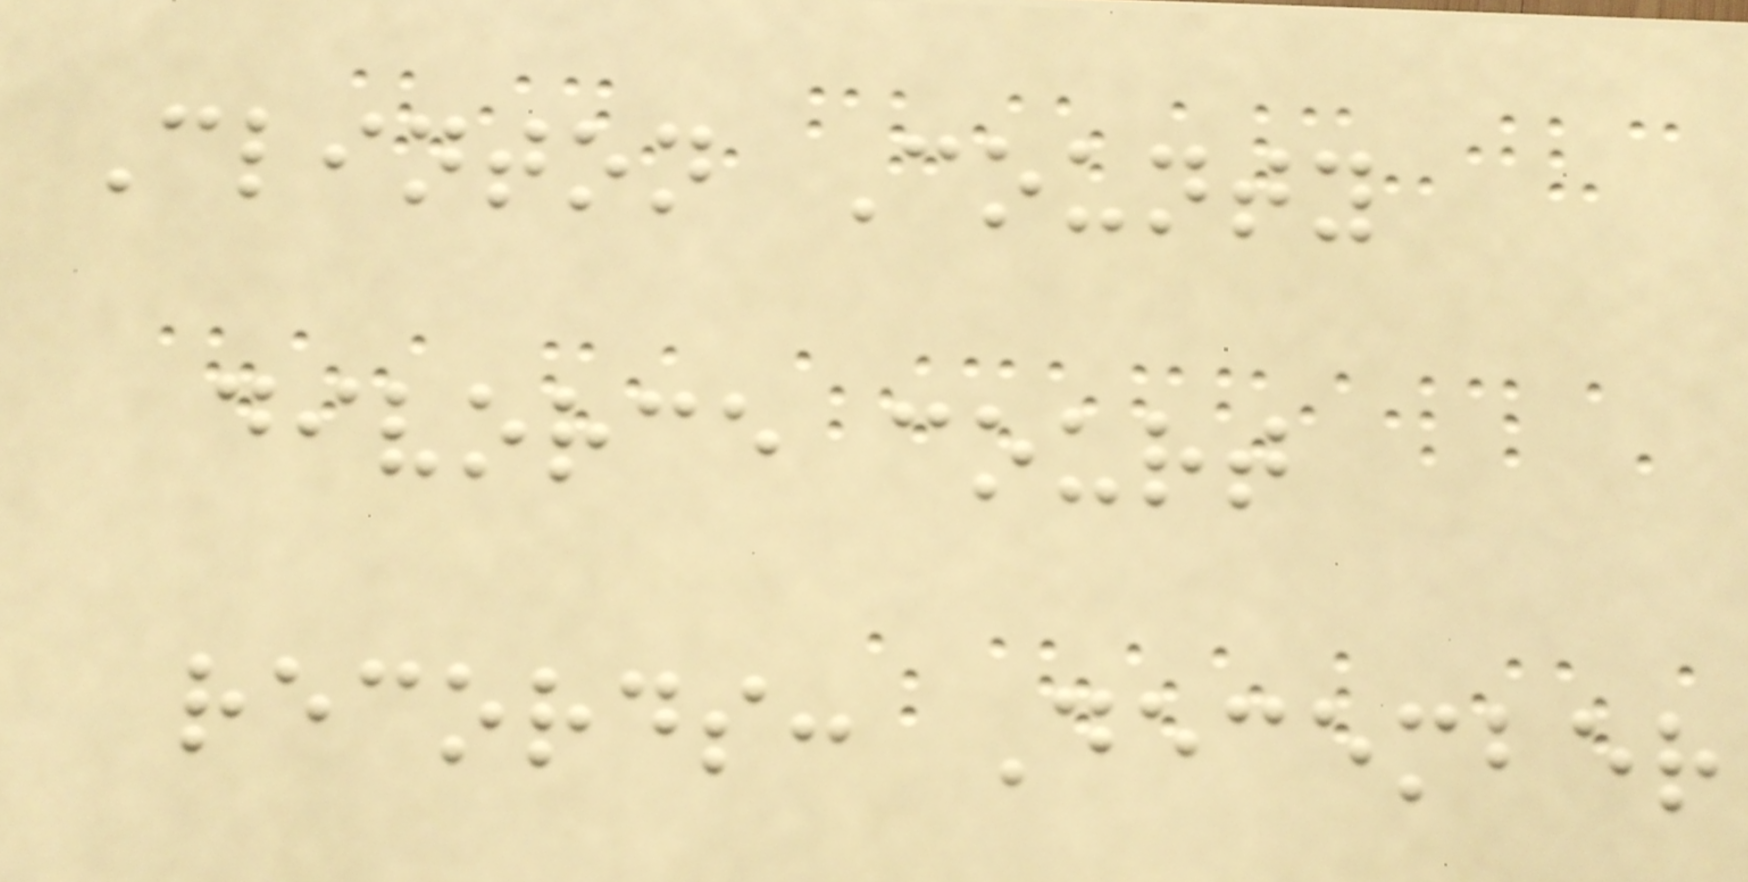Clinton County
divorce court
records: December
